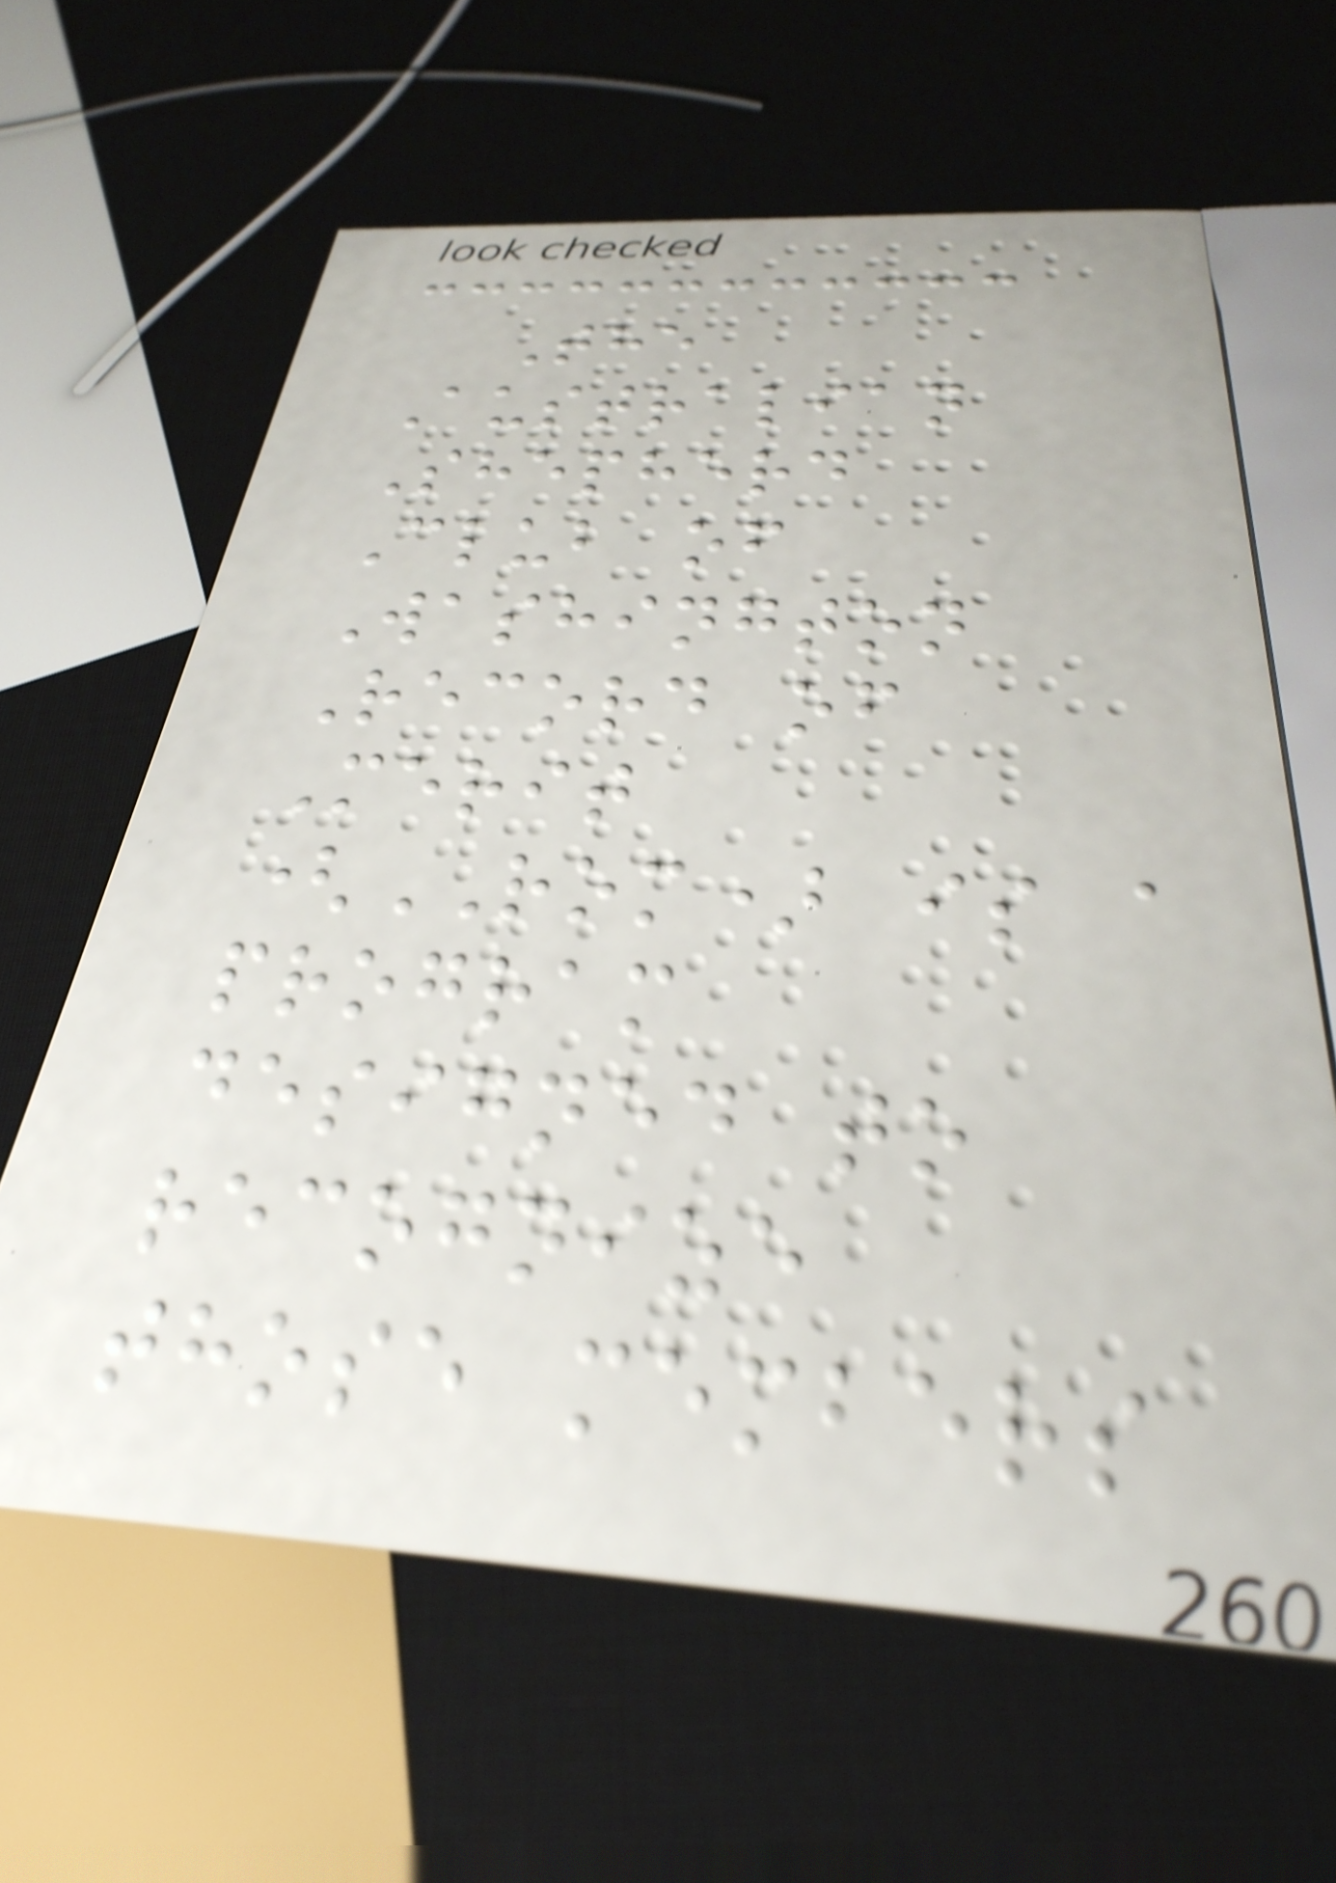The
Australian
Shepherd
Club of
Washington
Record of
Merit
(ROM) is a
program
designed to
recognize
those members
